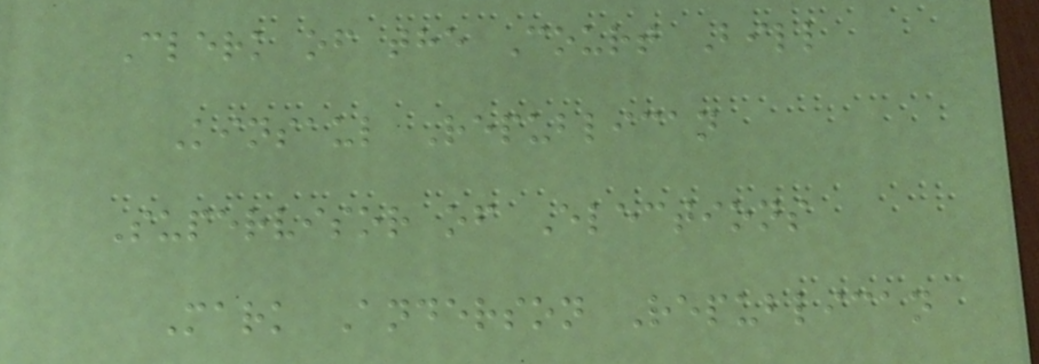Clerk of the Court Bill
Kinsaul Republican
Supervisor of Elections
Mark Anderson Republican
